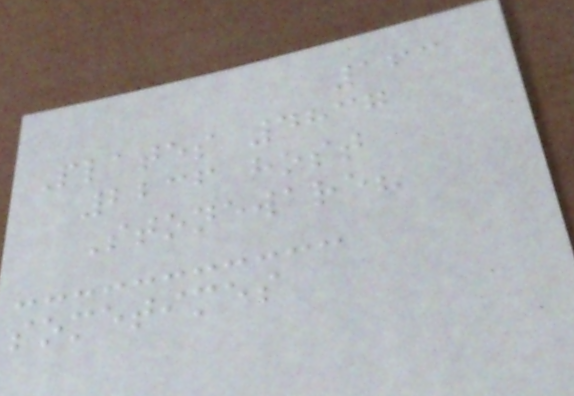163
Plates 4837
2236 host
Stoneware?
sometimes
